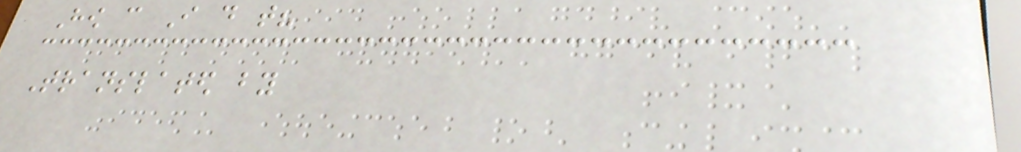How can I do that?
Translated by
